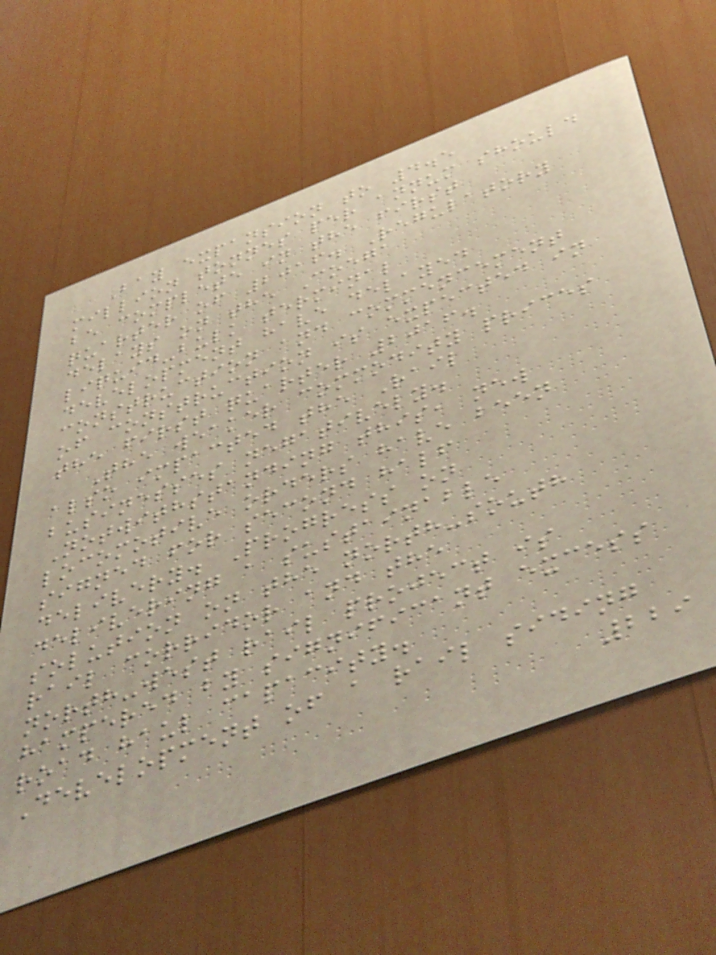Bay expansion to 4.5
million tonnes per annum should
be complete in the first
quarter of 2016. Regulatory
delays on the Coega
liquid-bulk terminal
development have delayed
construction and commencement
of construction is expected in
the first quarter 2016.
The weaker commodity prices
also impacted the Rail
businesses negatively.
Notwithstanding this, new
locomotive orders have been
signed for second half
delivery. Progress on
delivering a sustainable
solution on the north-south
rail corridor and the
north-west rail project is
hampered by significant excess
road haul capacity.
Development of a rail siding
229
